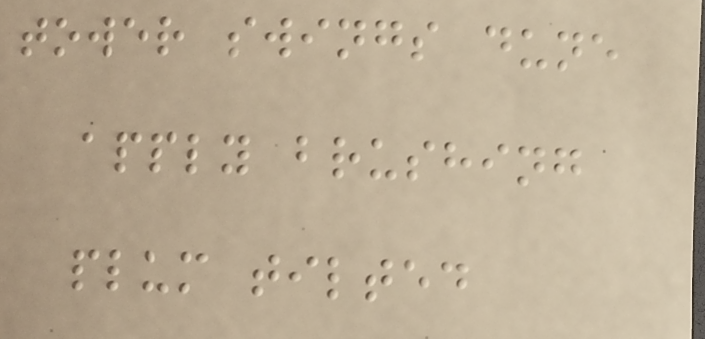tower swings dune
apply brushing
plum tilted
